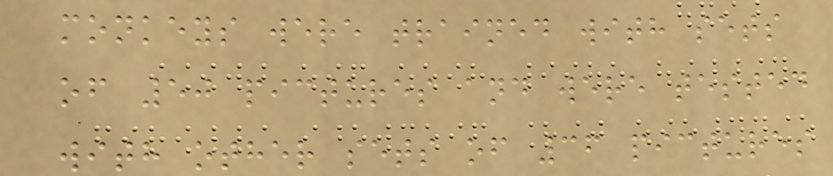monkeys were trained with sets
of 50 pictures and were tested
with other sets of 36 pictures
